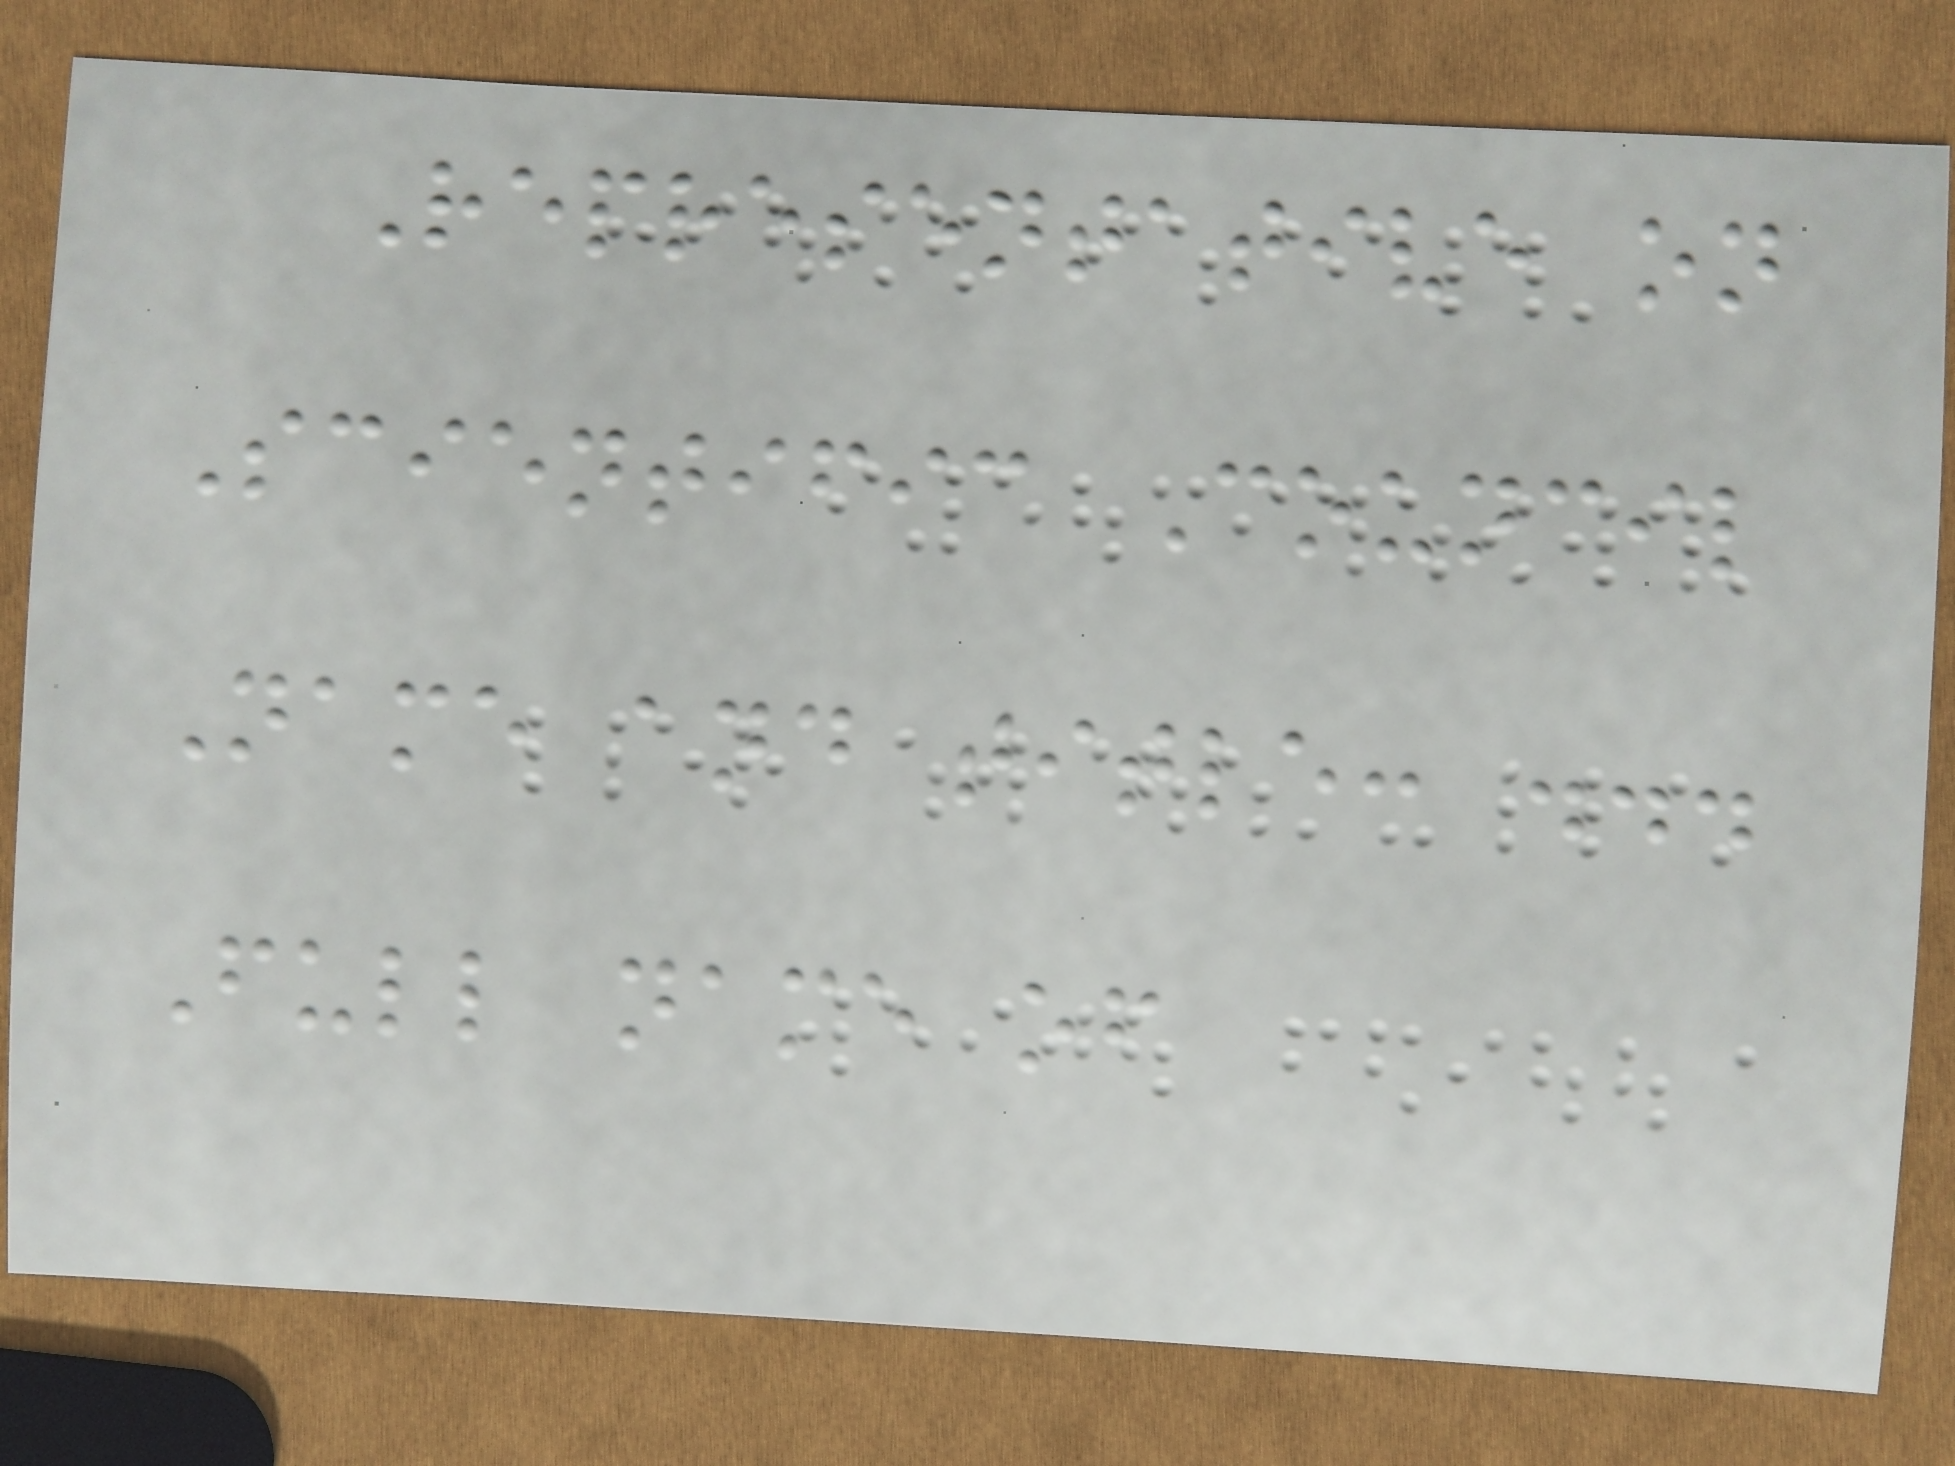Representative on
Scientific Council
Name and title: ...
Full name of
